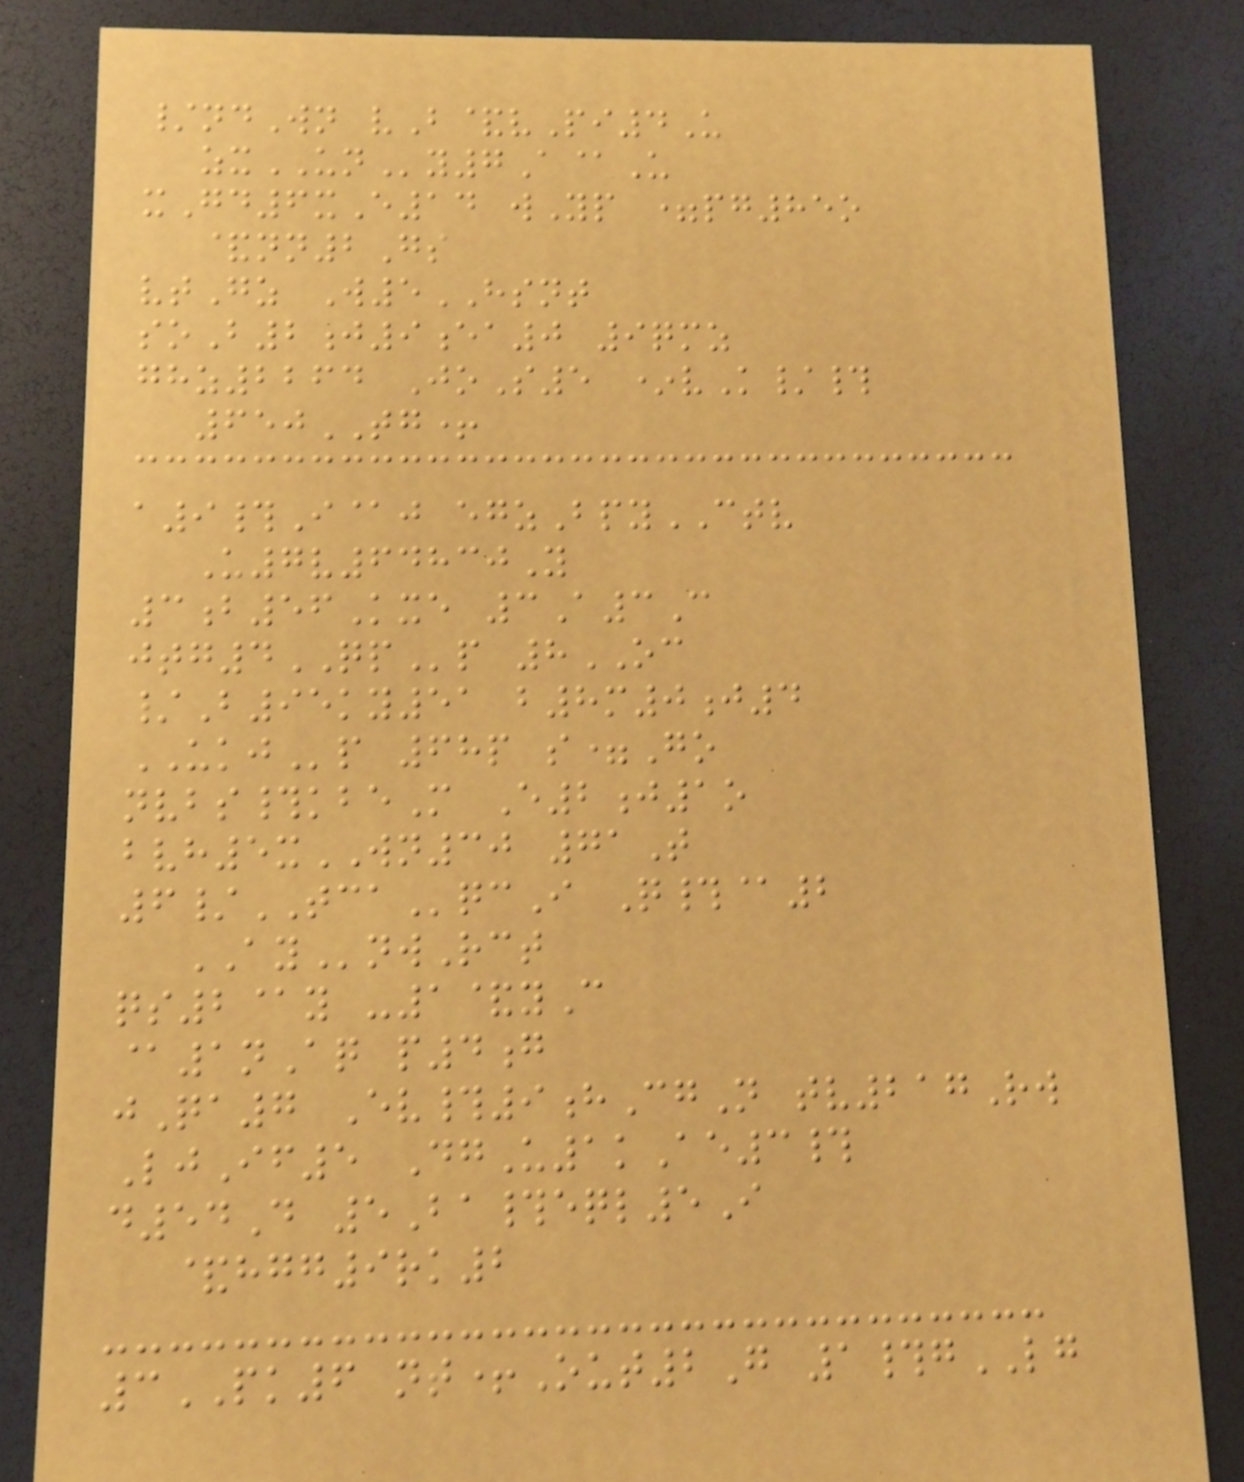/ndWn vB&vPi4U
zxUNy7A@U
xGd6xE14 wYp =pg85o
&nn2Gs
vtGz W5HSNT
soB2j9ea0 9qmz
ghz2264 JoS5 *vK/#
650TG+
a9#I@j egzBpyCTV
U7v64830Y
3b56Kxe 3A3C
jtg4QPp 8OC
/B95ky51 b8m0j4
UKJp 68p s=Go
nvbs#kbeM E2j1o
bvh5xWN30 71T
6/TCAqcI Q#@2
AYnwRct
qs2@y -1&yC
@1nAq p4g
jQa7 Ev#9hCgN tv217Rw
LjIf5 DgU1kAe3#
d54D 5Ba#eql5I
&hgg9rk2
3PK6 nt+Out2G 1#gLG
